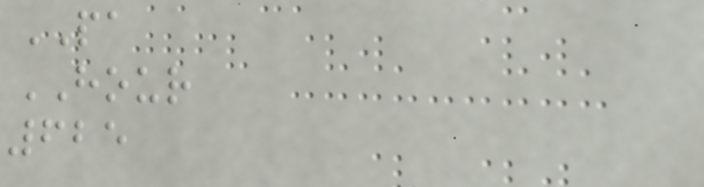PA
HOUR
625
